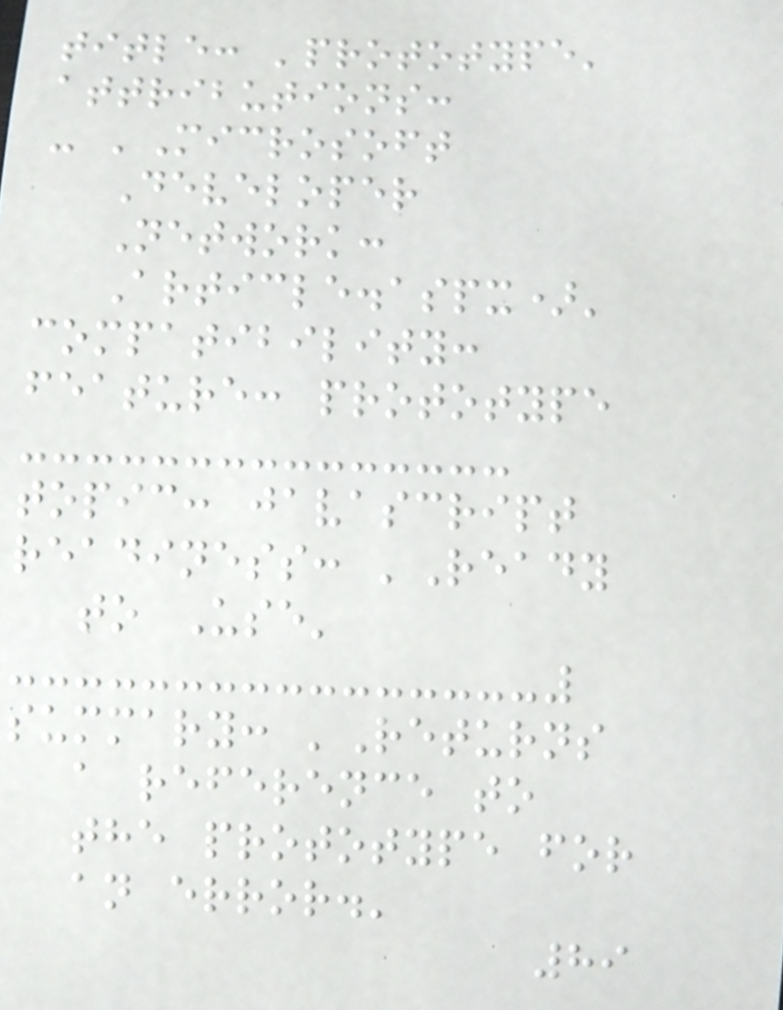title: 'prototype'
attributions:
- 'Microsoft
Developer
Network:
Article.aspx)'
compatibility:
feature: prototype
topic: javascript
readiness: 'Ready
to Use'
summary: 'Returns
a reference to
the prototype for
an error.'
89
